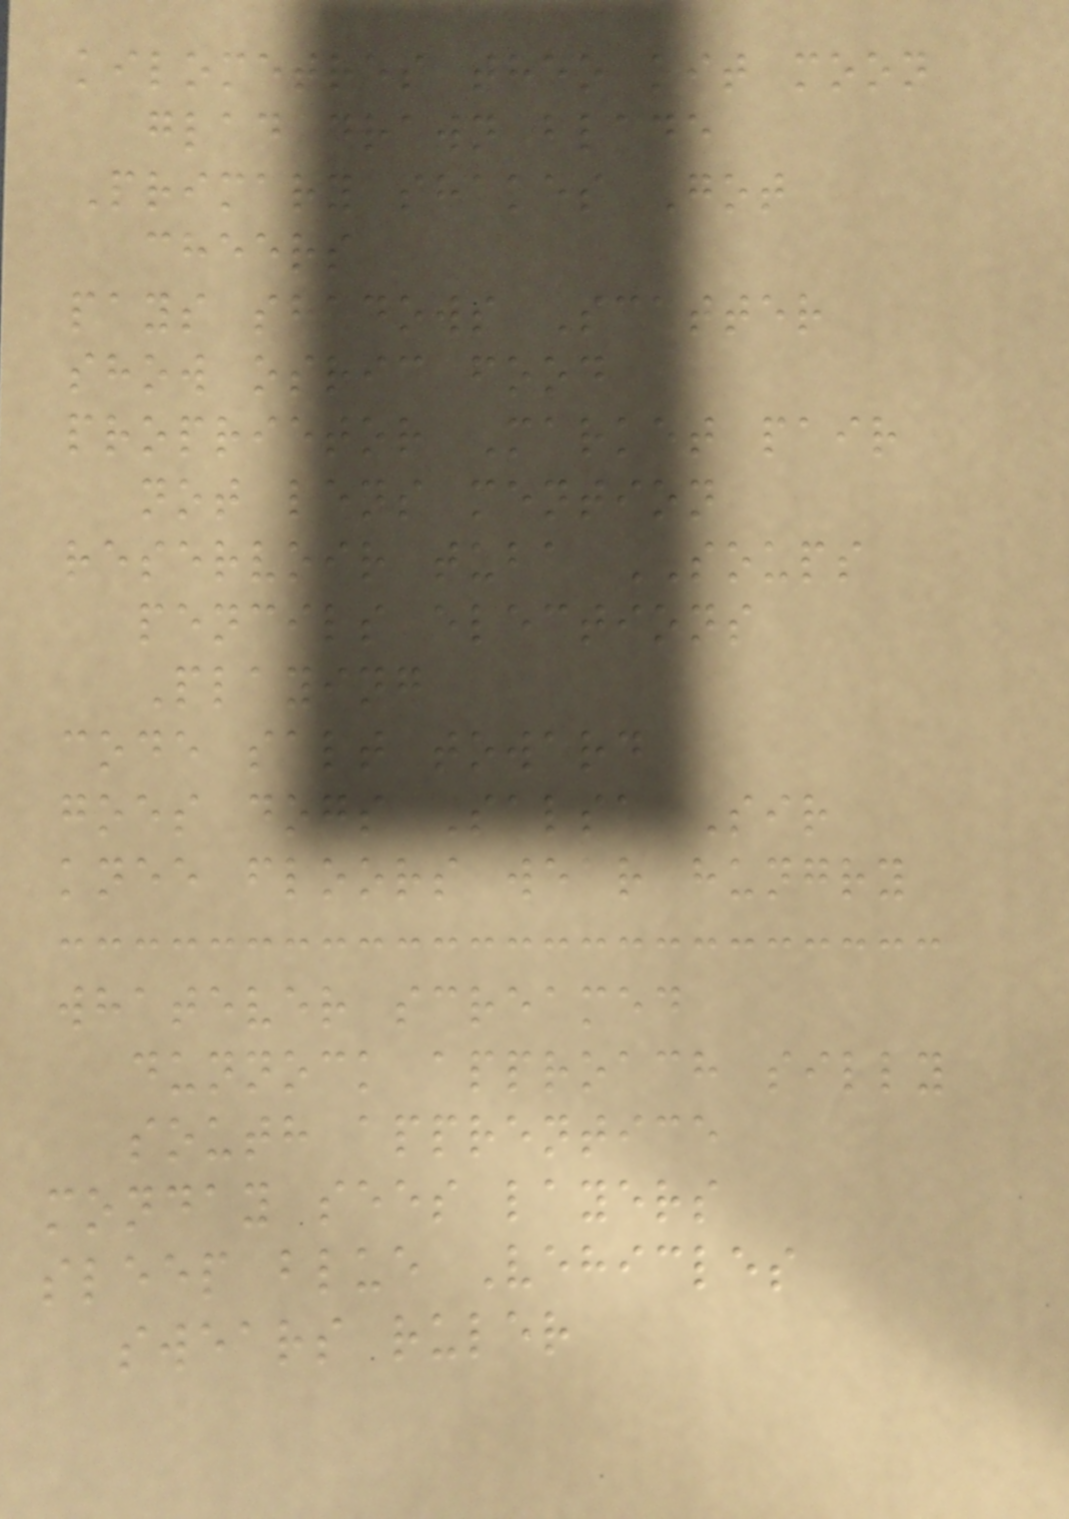kilometres theo kit moon
glad drawn blade
Primary shakes Got
cheers
pays shadows Scatter
show osric food
proprietor Market pair
not lens mention
reservoir tuba SOUPS
pencils elections
Playing
code salt toward
goes dogs Salsa Sir
knee floors wear hungry
whatever screamed
dunnock approach silly
south apprentice
monday sees layers
sleep blue Vehicles
swears ruler
